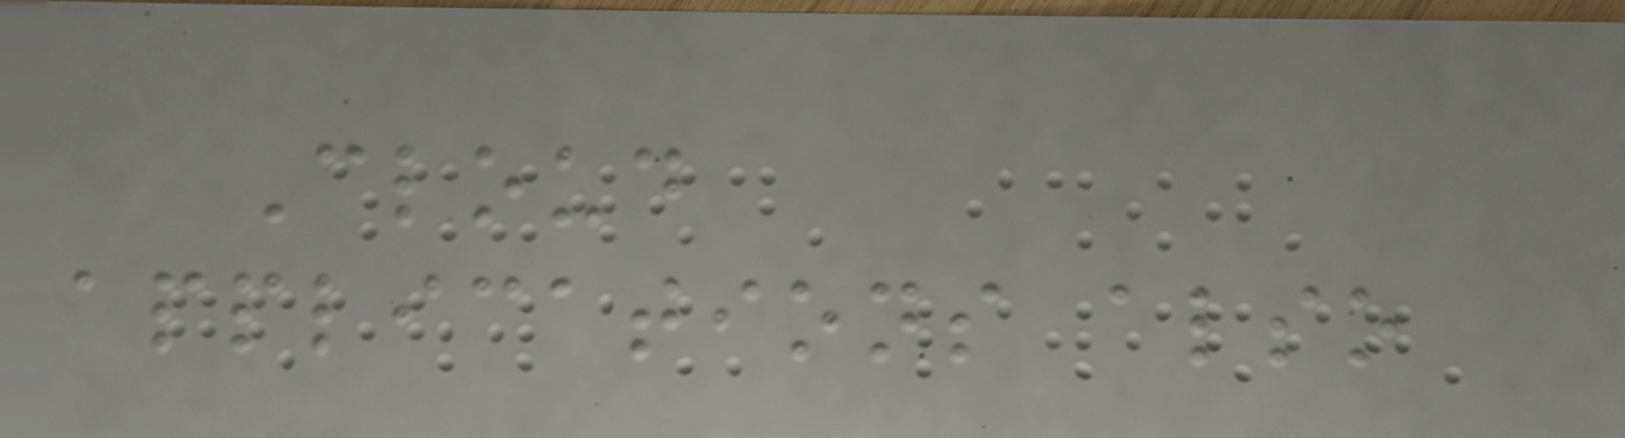Cloud
applications also
